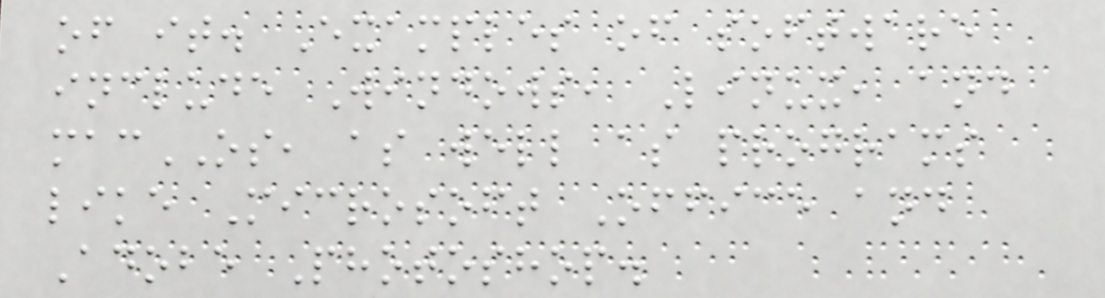of it. Examples of software
include Windows, Linux, and
macOS, as well as programs
like Microsoft Office and
Adobe Photoshop.
